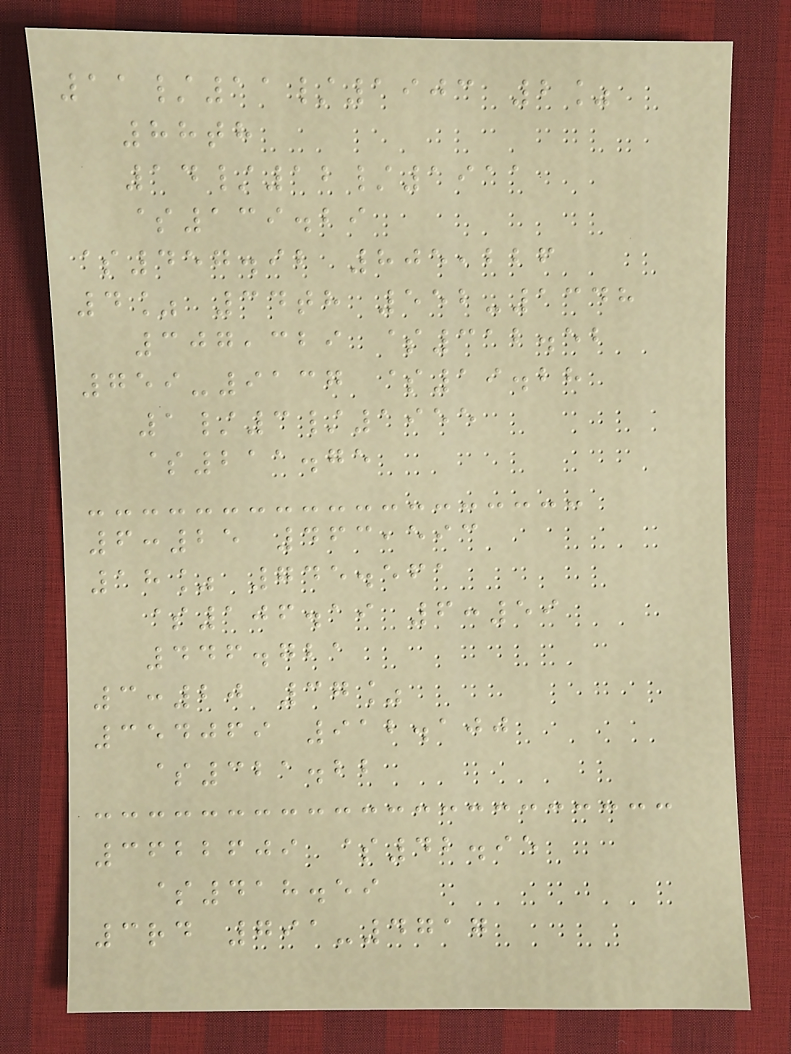11/11/1903 2%
88th
14/12/1911
$139.29
$457.92 805,226
4% 34th 552-1348
307,329 $312.52
759-9137 $19.28
1/3/1955
$211.75
6:25 463,593
18% 745.561
$106.19 6:59
446.721
3:20 37%
354069 912.100
$321.22
3622609 $42.95
$418.59
3rd 791-4717
